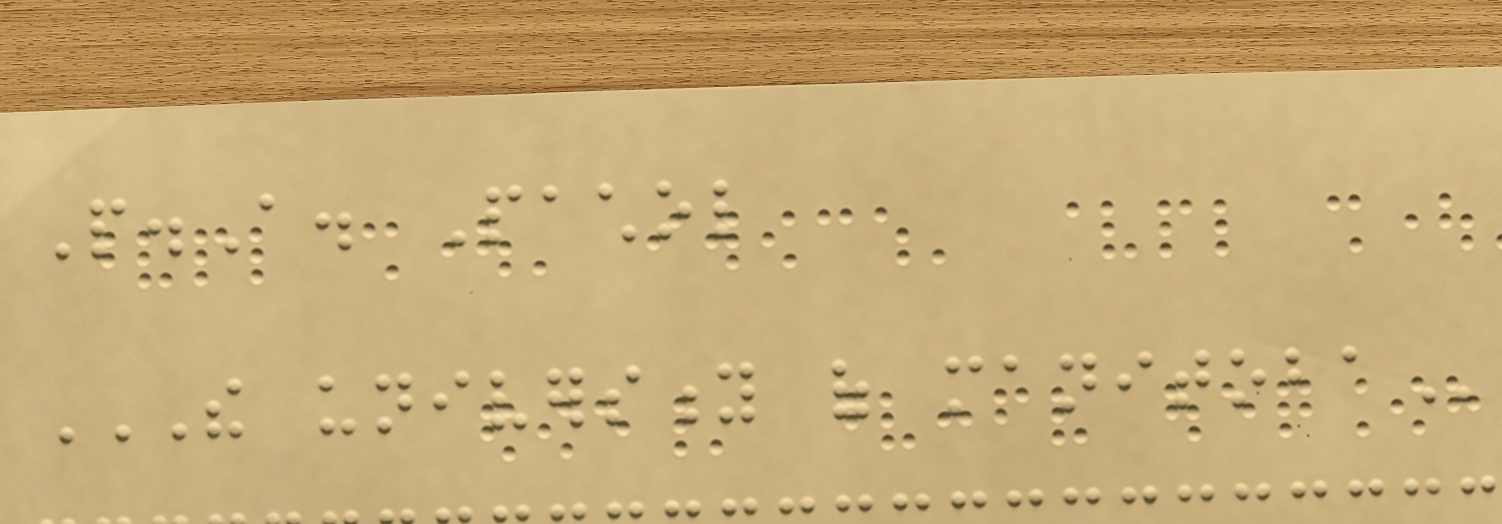P.A. Pachol
THE UNIVERSITY OF MANITOBA
